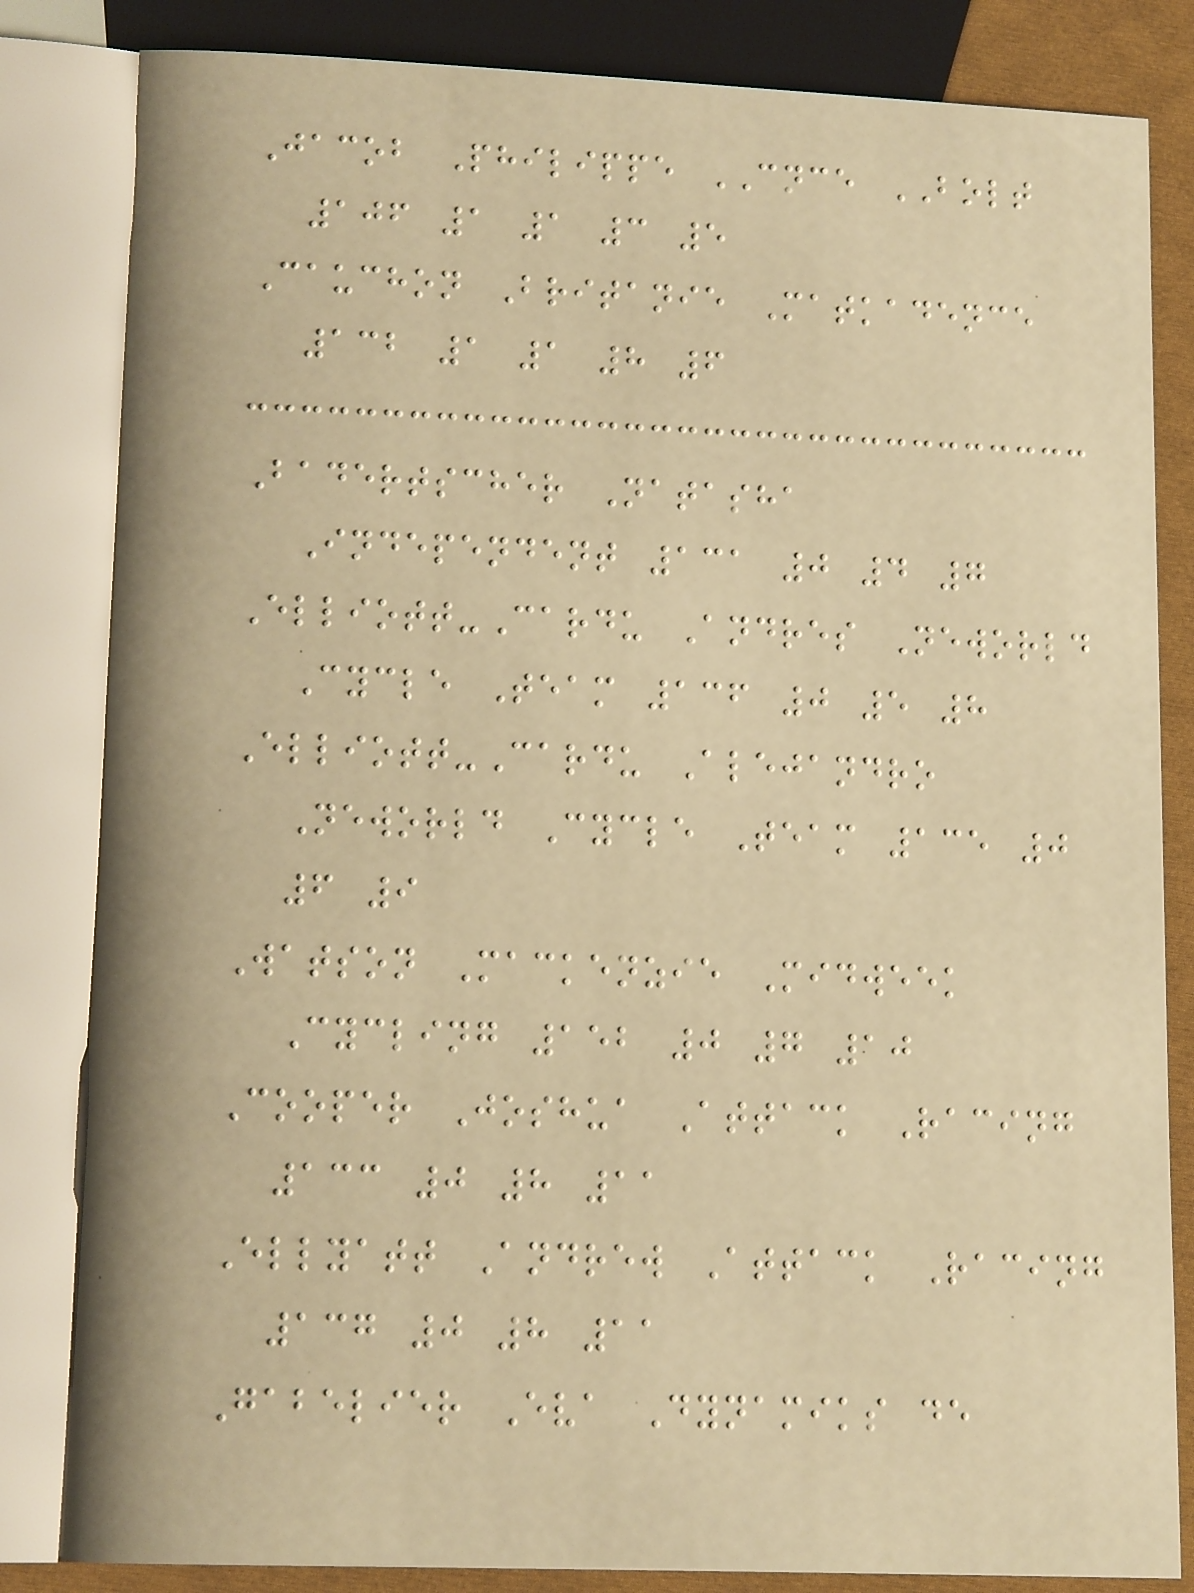Jacob Philippe CNCE BOLT
106 1 1 3 5
Cauchon Britanie Matkadence
132 1 1 8 6
Badertscher Natasha
Independent 131 0 4 7
Elliott-Cardu Andres Neworld
Cycle Team 136 0 5 8
Elliott-Cardu Alejandro
Neworld Cycle Team 135 0
6 9
Watson Mackenzie Midweek
Cycling 152 0 7 10
Cooper Joshua Attack Racing
133 0 8 11
Ellyatt Andrew Attack Racing
137 0 8 11
Gabelier Eva Dynamiks de
